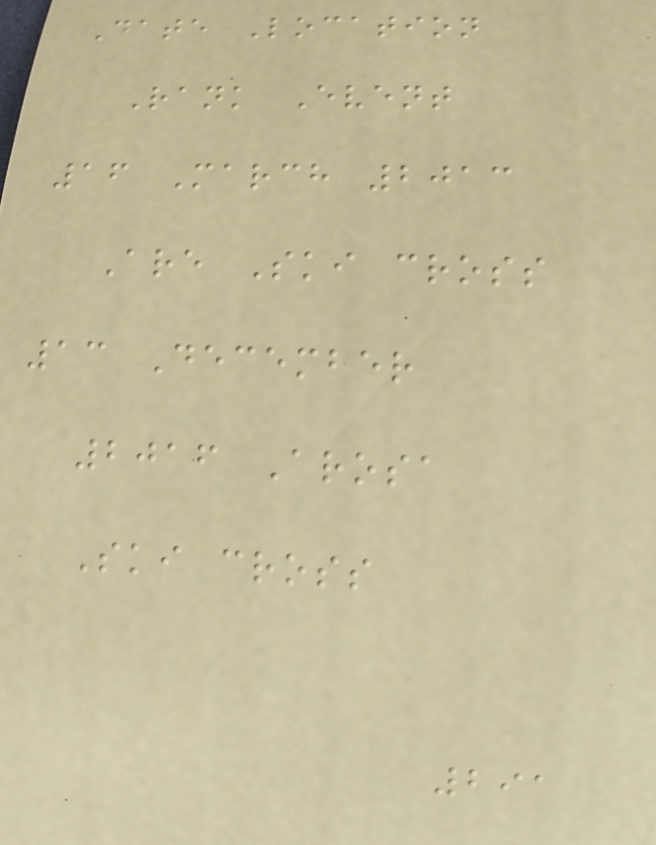Date Location
Rank Event
16 March 2013
Are Ski cross
13 December
2016 Arosa
Ski cross
291
